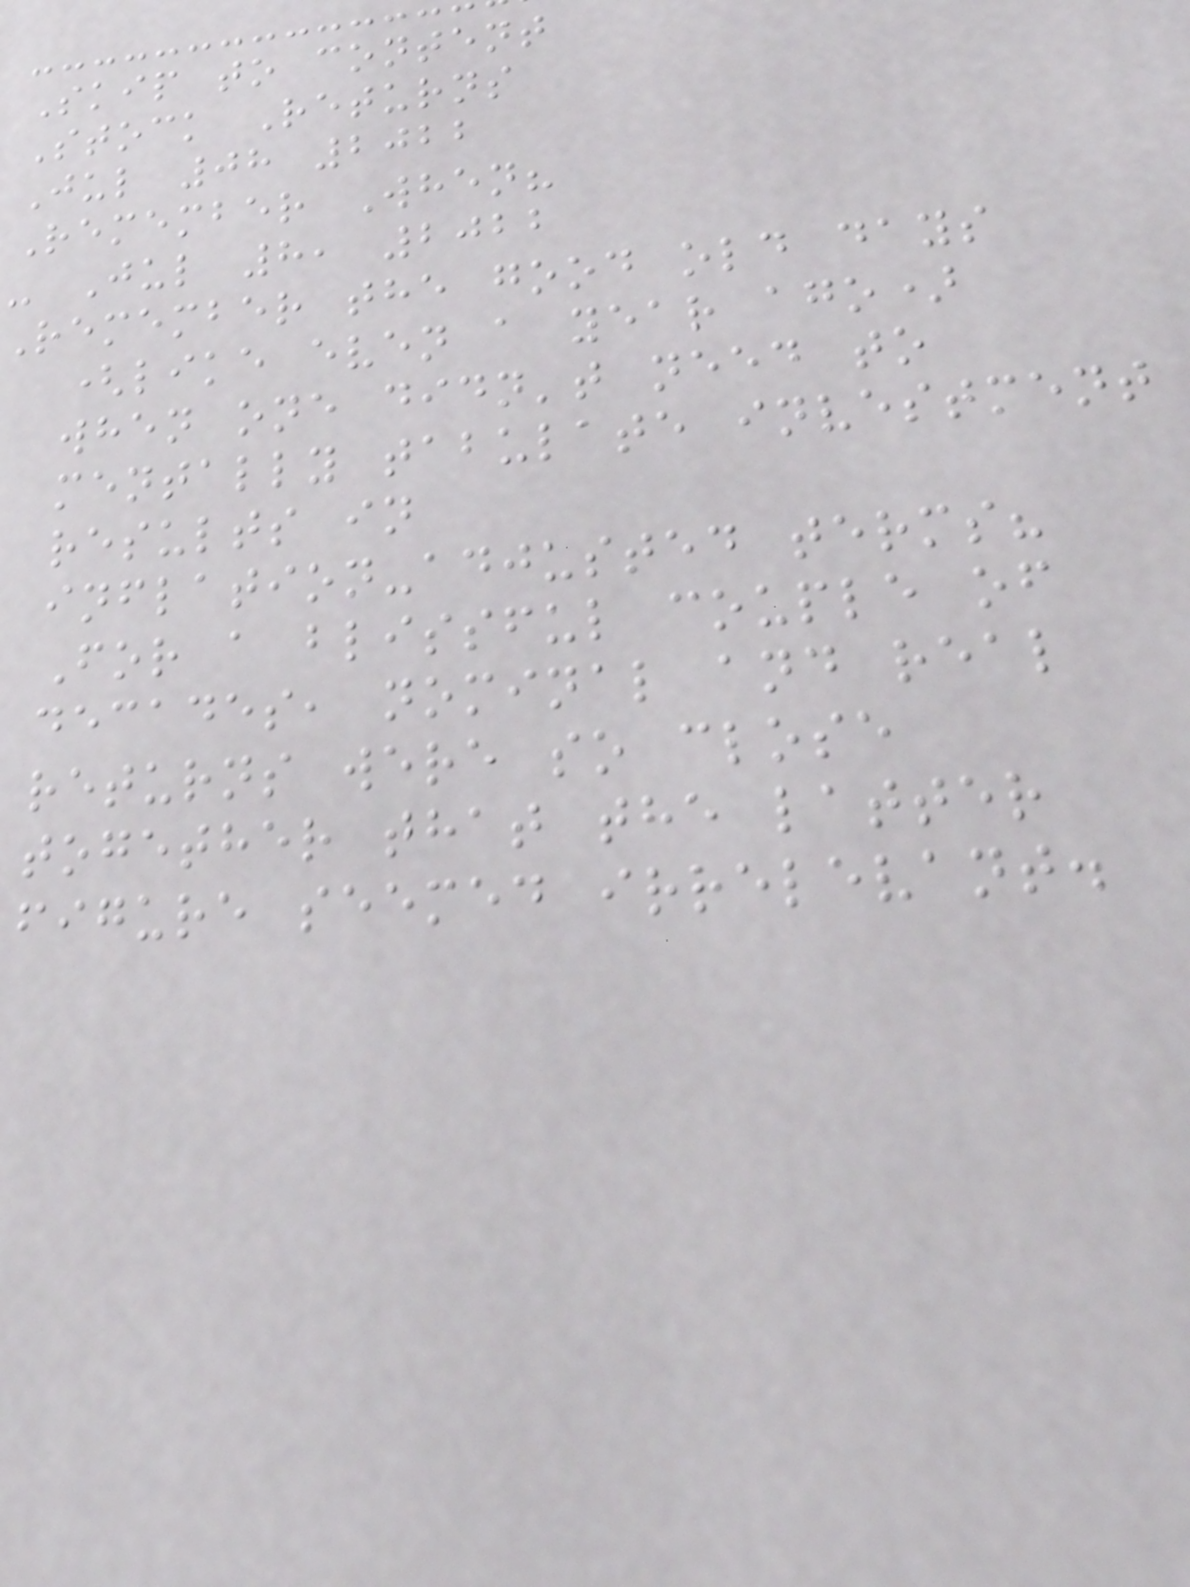Skip to content
Stock Returns
Jul 08 2022
Remember When?
- Jul 8, 2022
Remember the good old days
(like even a year ago)
when one didn't need to
mentally tabulate investment
results in
inflation-adjusted terms?
For a blissful couple of
decades, nominal and real
returns were so close
together that the latter
figure seemed irrelevant.
